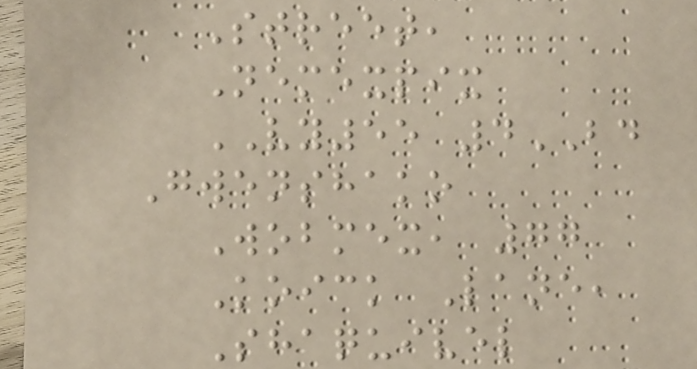Street,
Nemexpix
VY55 4BD
Gwenshako
Wobmex, 77
Koick Lane,
Shaquivel
